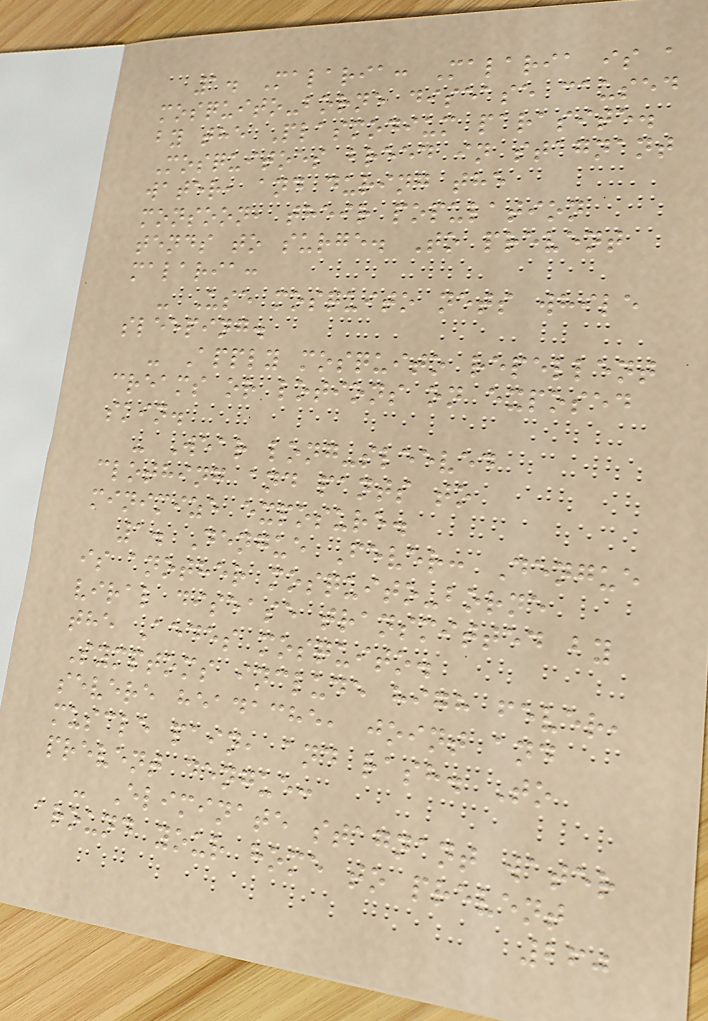1. Malaria: Malaria is a
mosquito-borne disease caused
by the Plasmodium parasite.
Mosquitoes breed in stagnant
water, and during the
monsoon, their population
tends to surge. To prevent
malaria:
- Use mosquito nets while
sleeping.
- Apply mosquito repellent
creams or lotions on exposed
skin.
- Wear long-sleeved
clothing and pants to
minimize exposure.
1. Dengue Fever: Dengue
is another mosquito-borne
viral disease transmitted by
the Aedes mosquito.
Symptoms include high fever,
severe headache, joint and
muscle pain, and rash. To
prevent dengue:
- Eliminate stagnant water
around your home to prevent
260
